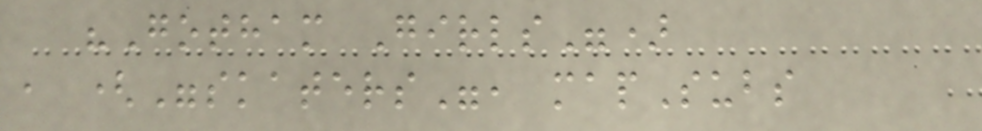"Gotham Girls")
, ("skaters", mapSubs
